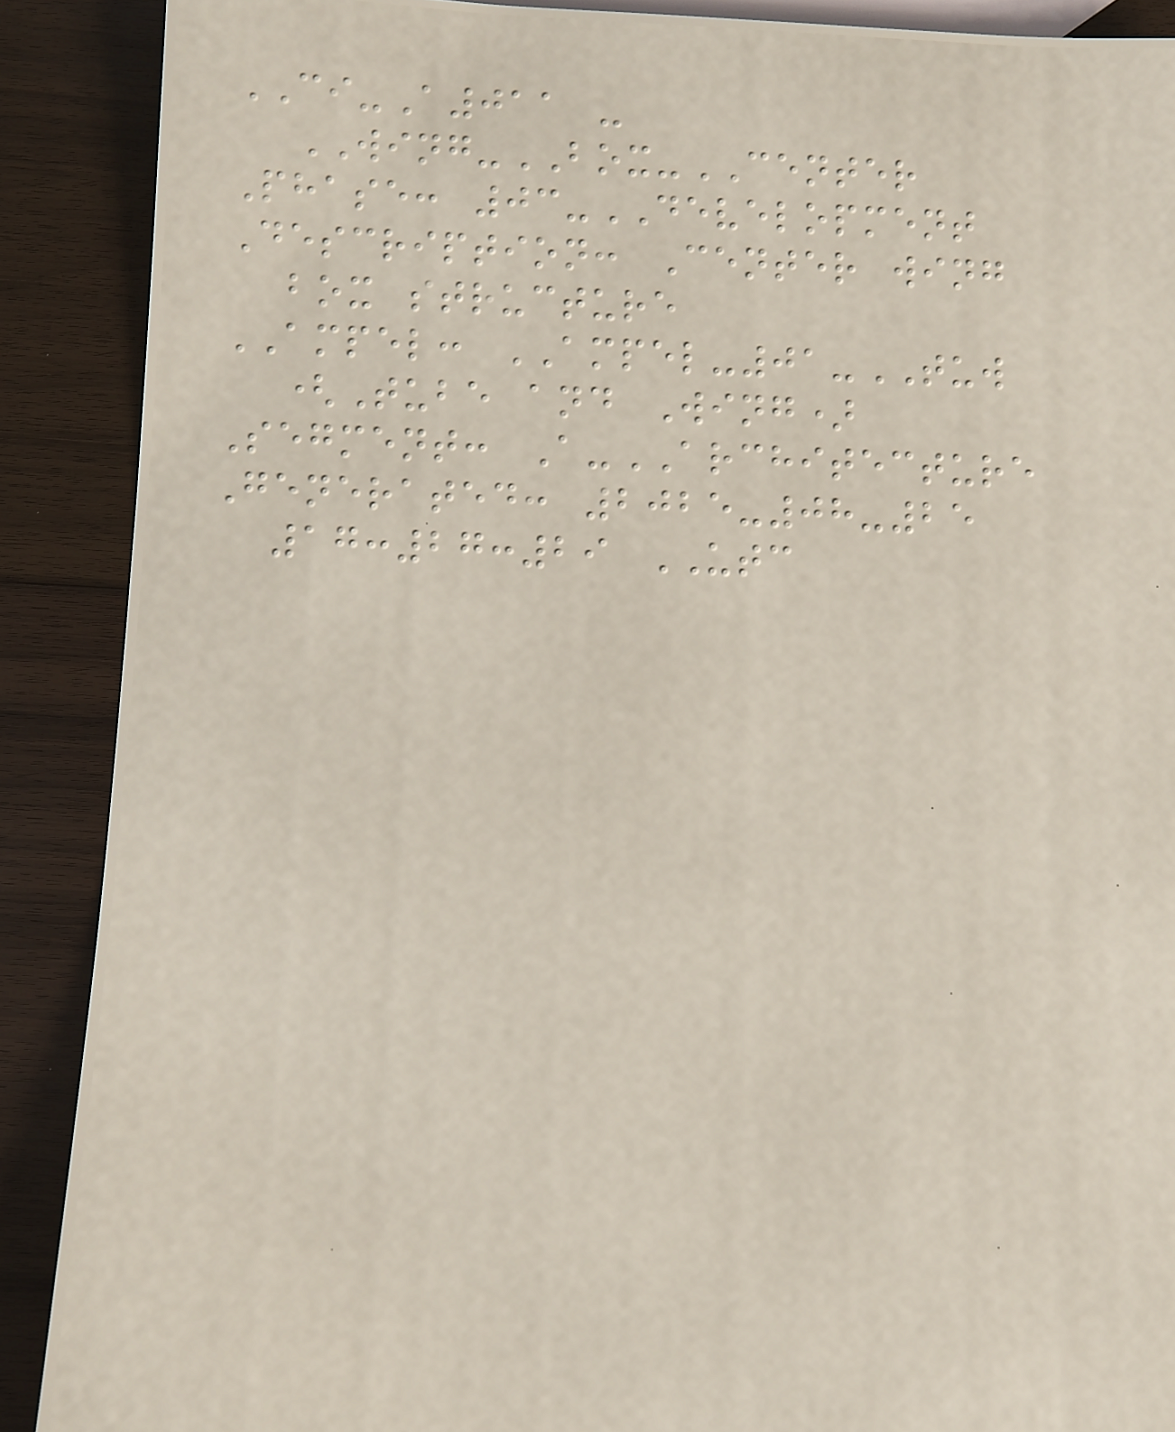CI-A011 -
WING-BOX-CENTER
Phase: 03-DEVELOPMENT
Description: Center wing
box structure
AMPEL: AMPEL-01-TUW
(Tube and Wing)
Segment: A-ARCHITECTURE
Generated: 2025-08-25
17:27:29 UTC
